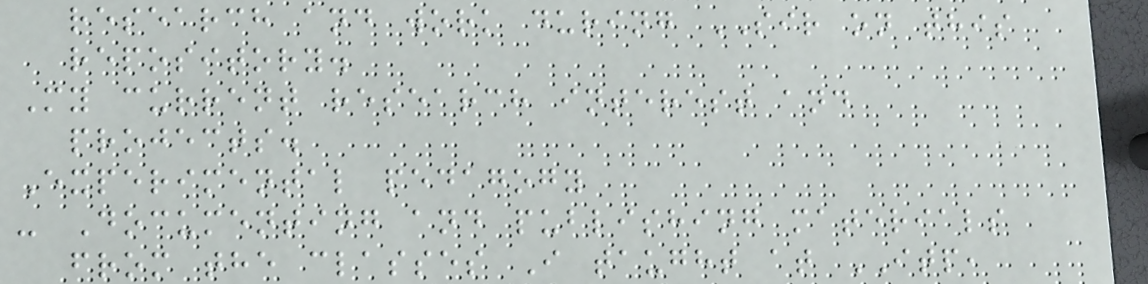research and work during SIR on this
repository.
My current research interest and
projects.
Experimental pedagogy
- Documenting and publishing materials
from the classes I taught at ITP,
